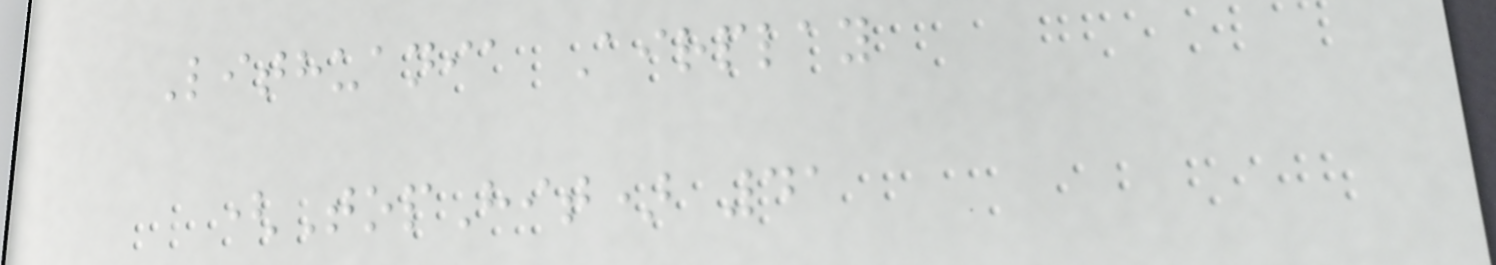Lithuania Airplay
(TopHit) 41
